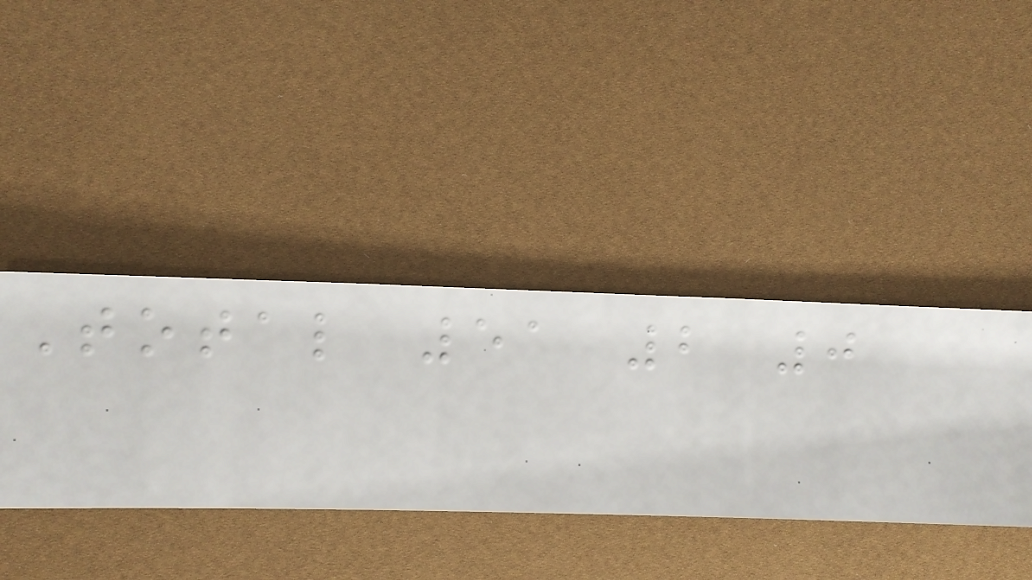Total 51 2 0
